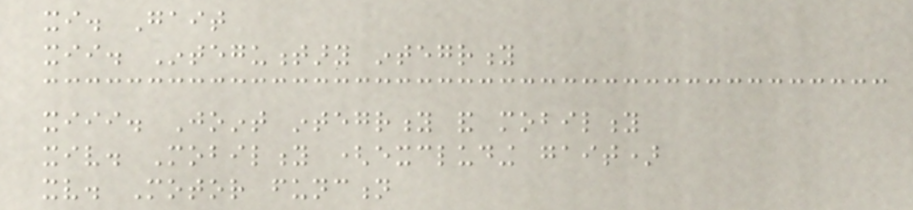xi. Gait
xii. Integumentary integrity
xiii. Joint integrity and mobility
xiv. Mobility (excluding gait)
xv. Motor function
